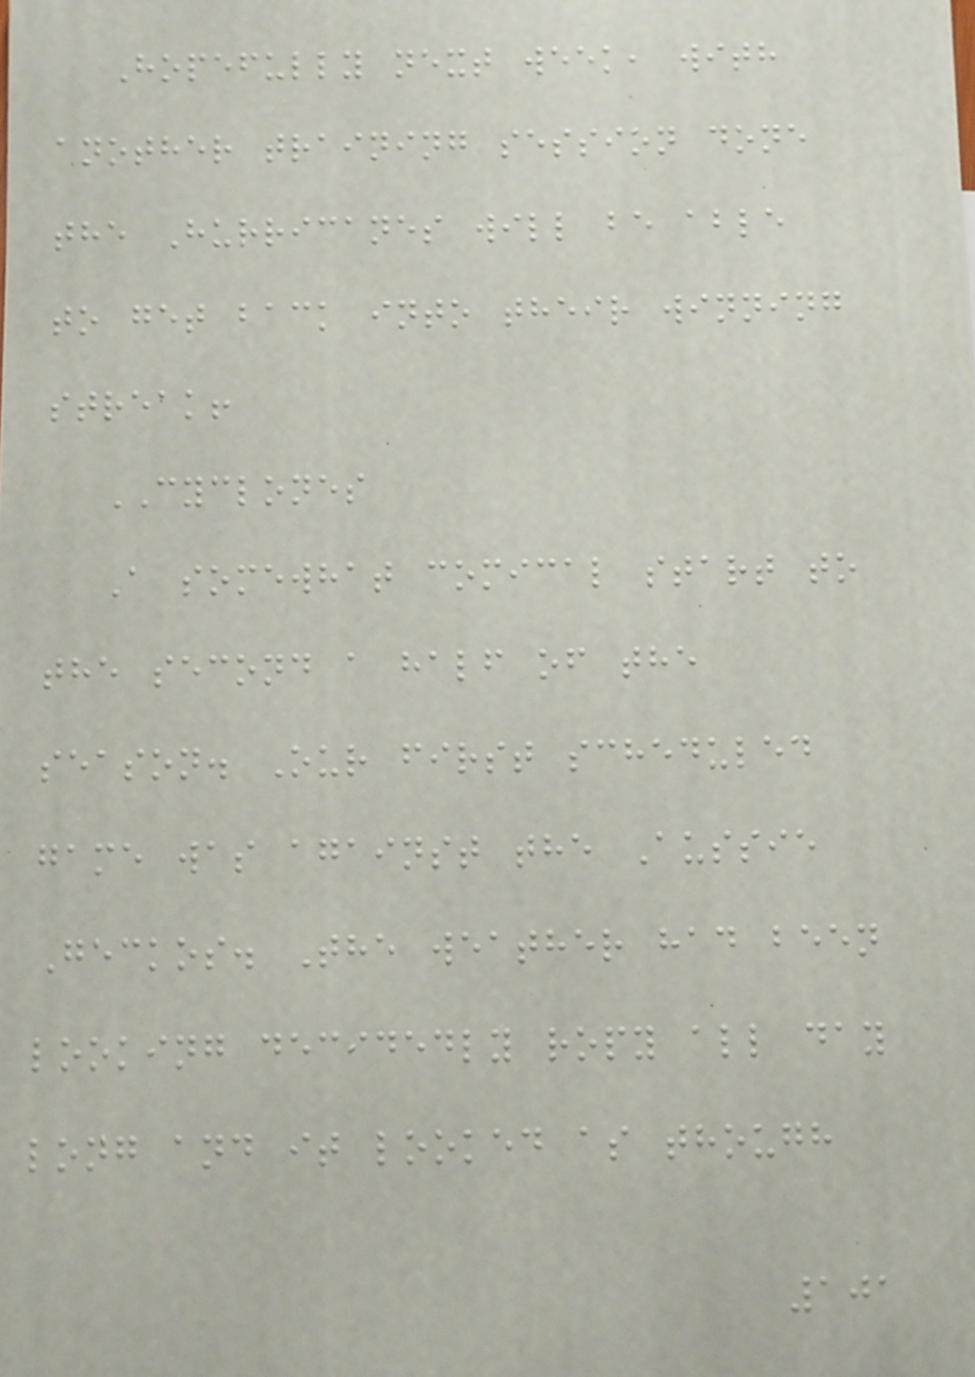Hopefully next week, with
another training session done
the Hurricanes will be able
to get back into their winning
streak!
CYCLONES
A somewhat comical start to
the second a half of the
season. Our first scheduled
game was against the Aussie
Geckos. The weather had been
looking decidedly ropy all day
long and it looked as though
101
